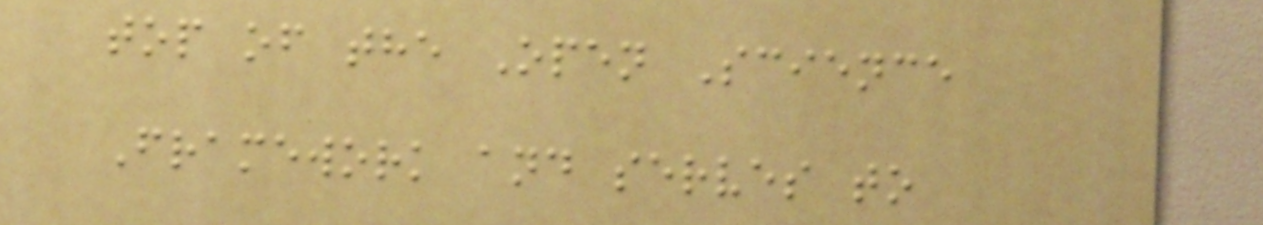top of the Open Science
Framework and serves to
